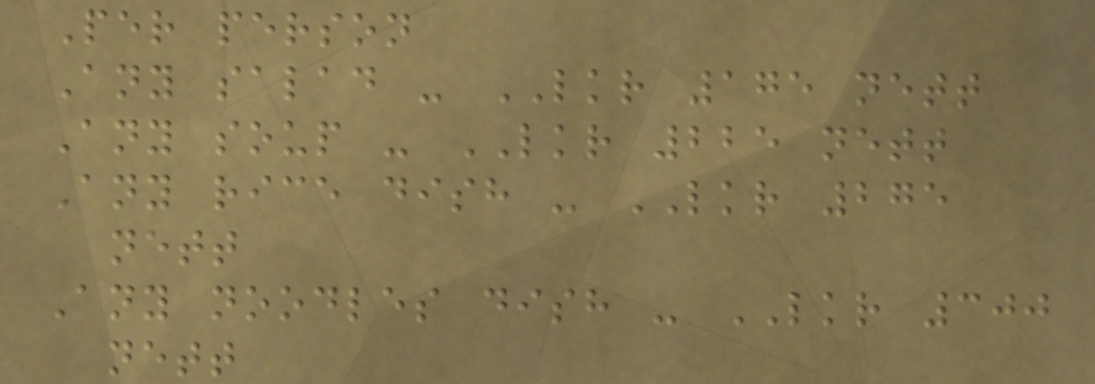Per person
Any salad - LKR 175 nett
Any soup - LKR 225 nett
Any rice dish - LKR 275
nett
Any noodles dish - LKR 300
nett
